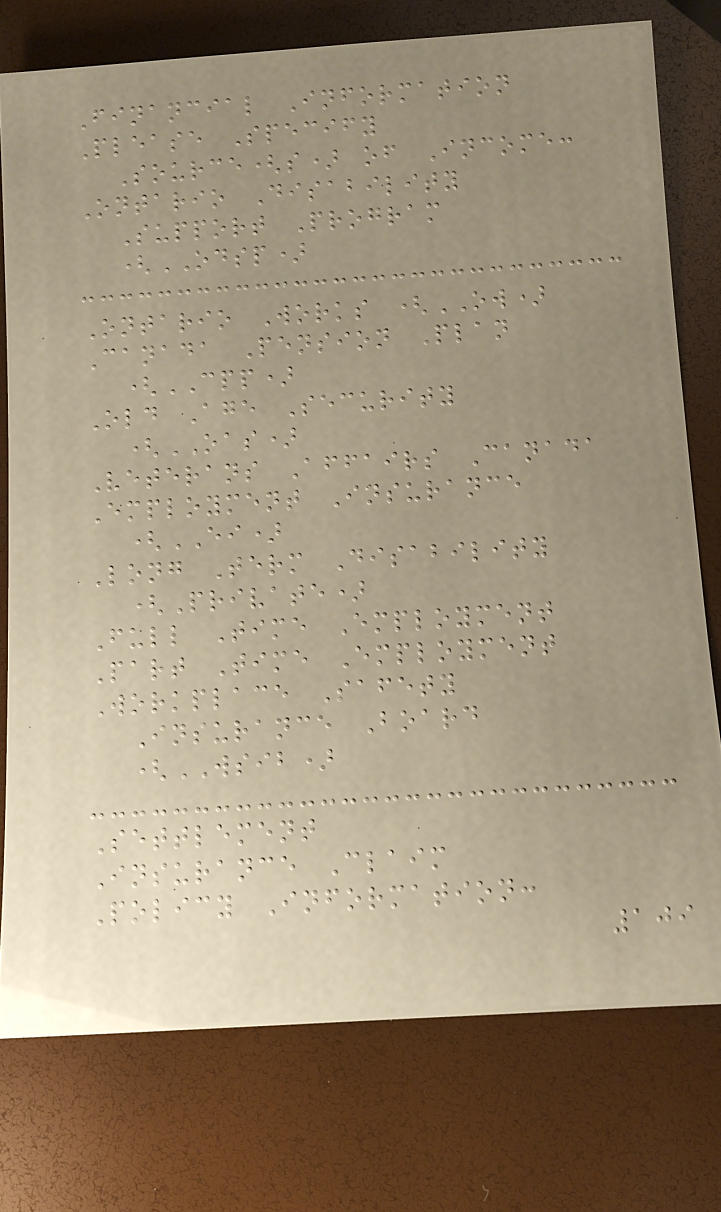Financial Information
Please Specify
Source(s) of Income:
Ontario Disability
Support Program
(ODSP)
Ontario Works (OW)
Canada Pension Plan
(CPP)
Old Age Security
(OAS)
Veterans Affairs Canada
Employment Insurance
(EI)
Long Term Disability
(Private)
Full Time Employment
Part Time Employment
Workplace Safety
Insurance Board
(WSIB)
Settlement
Insurance Claim
Policy Information:
109
